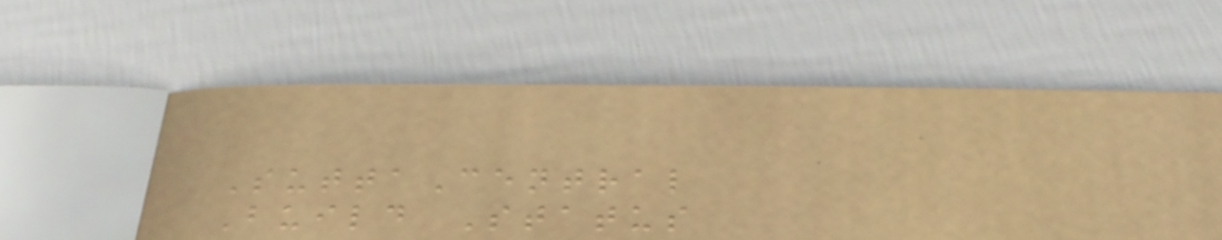SuttaCentral
Build Status
